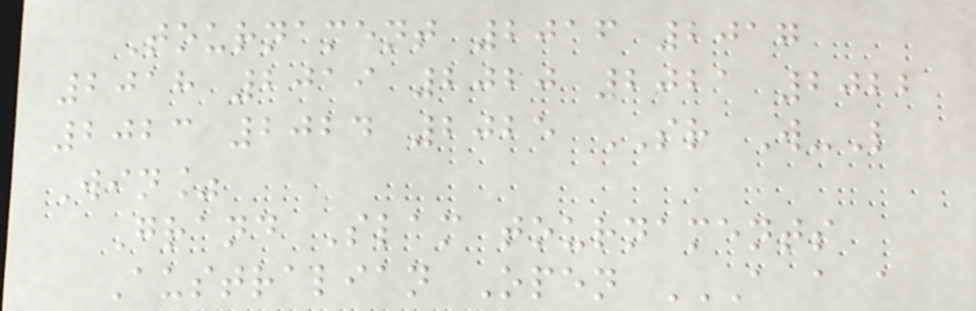Tournament 2016 2017
2018 2019 2020 2021 2022
2023 2024 2025 SR W-L
Win%
Grand Slam tournaments
Australian Open A A A
